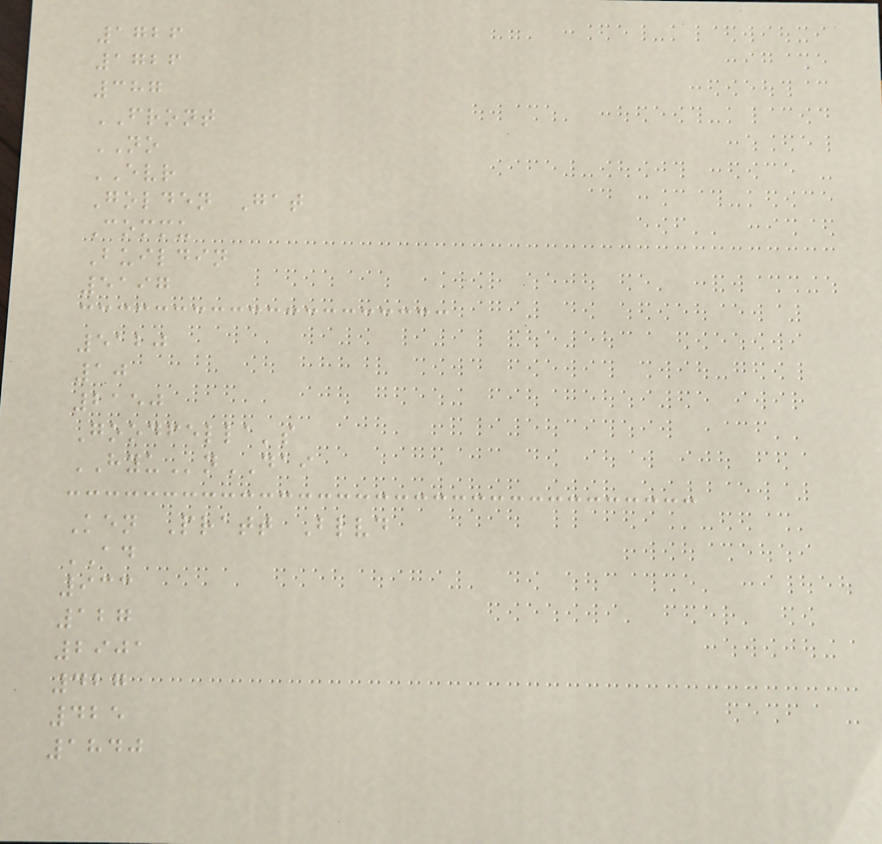1726
1726
387
FRONT
NO
EVR
Golden Gat
Commu
Buildin
5197
5120
10
2150
Goodfella's
HYUnDAI
Ken Pratt Blvd
AD
933
127
2901
427
425
1840
